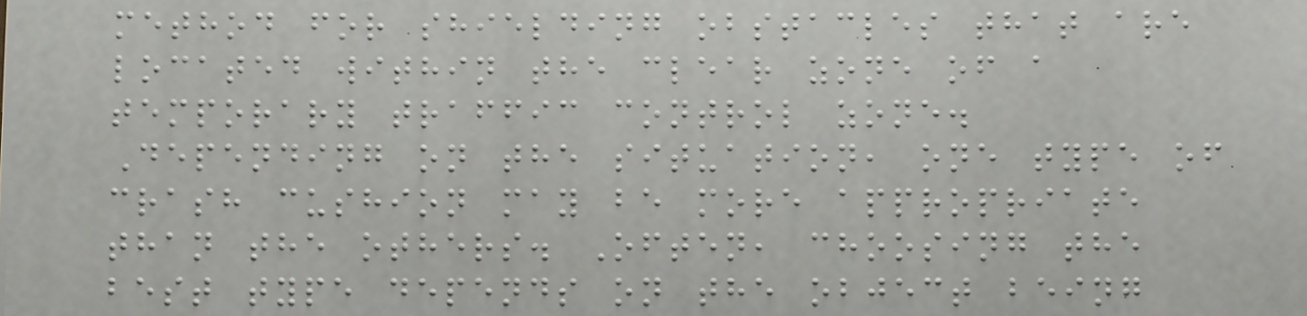method for shielding obstacles that are
located within the clear zone of a
temporary traffic control zone.
Depending on the situation, one type of
crash cushion may be more appropriate
than the others. Often, choosing the
best type depends on the object being
